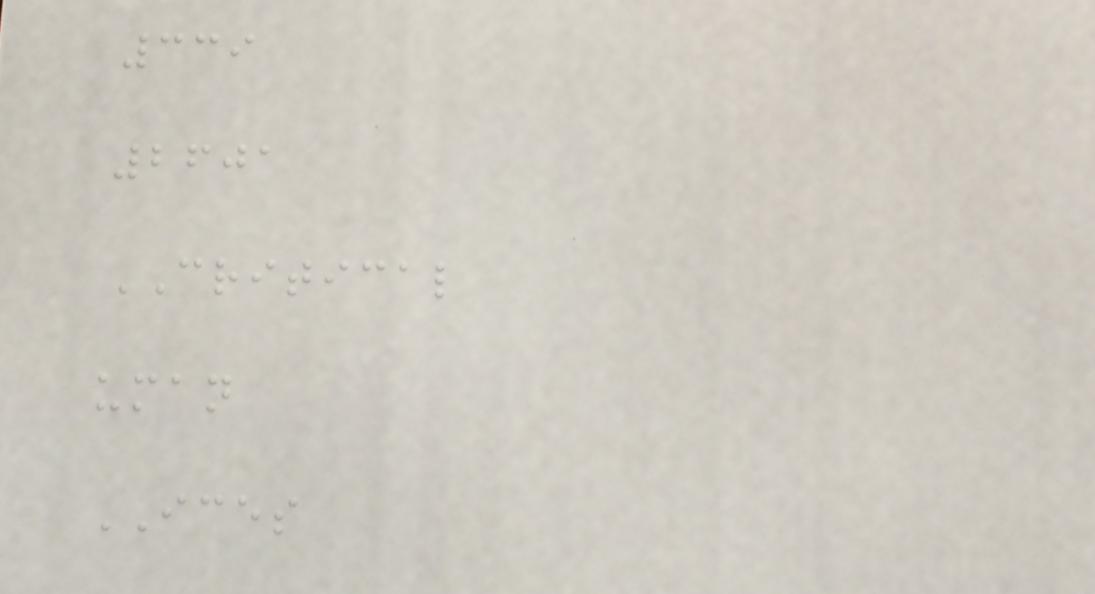339
2601
CRITICAL
uman
ICES
